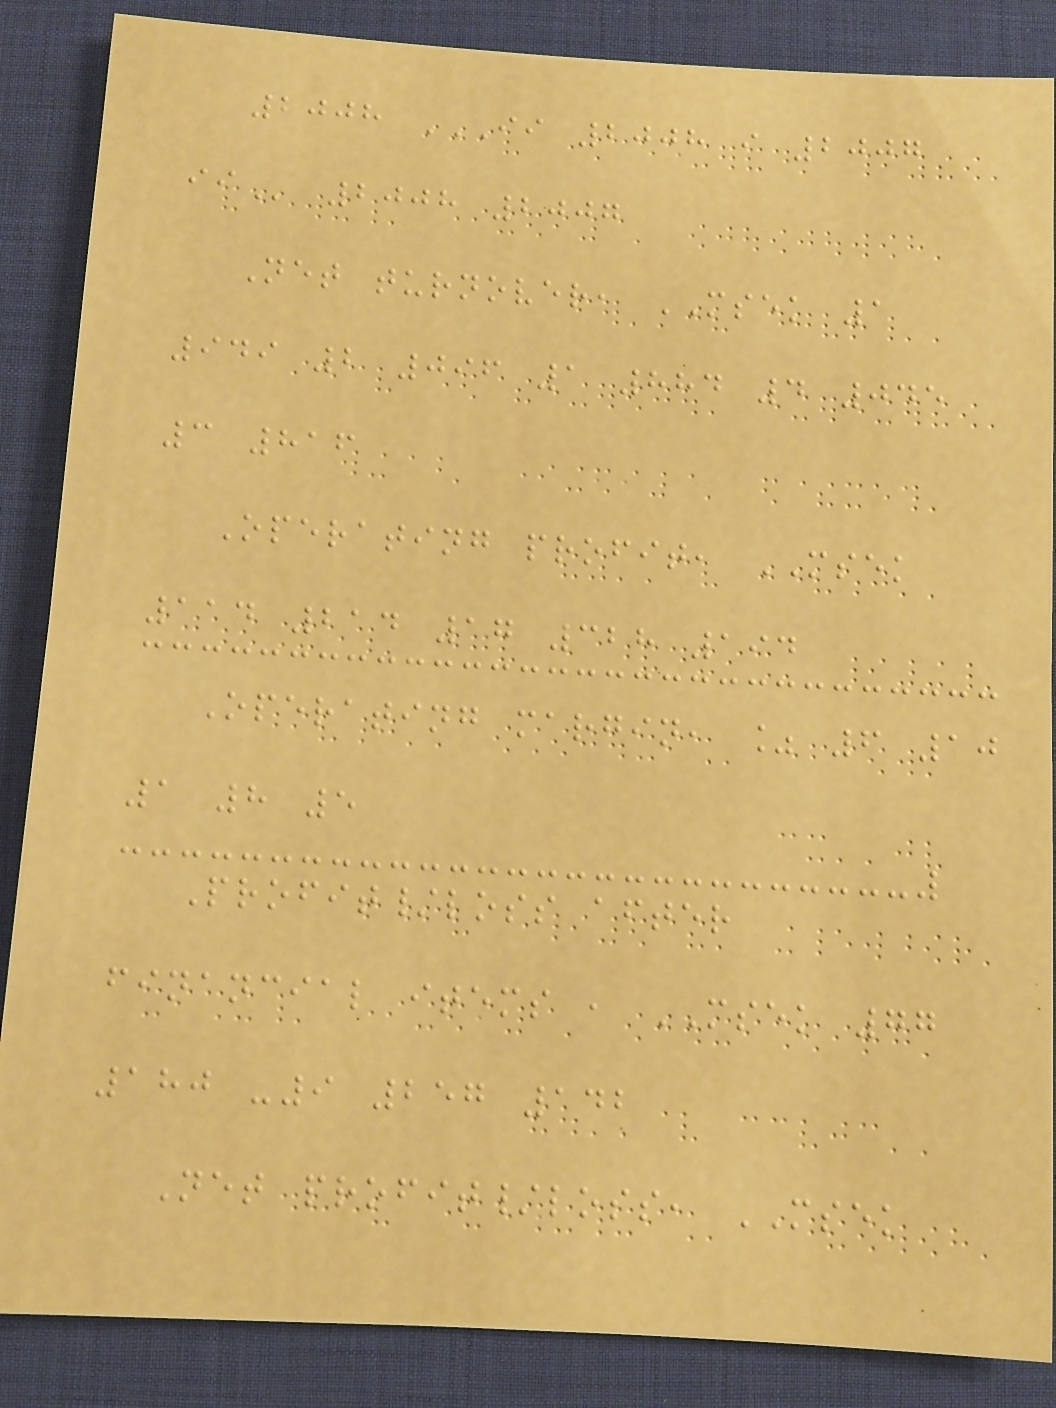2008 II 2008 I 2007
II 2008 2007
Net turnover, MSEK 1
949 2 096 1 884 4 045
3 816
Operating profit, MSEK
114 214 17 328 194
Operating margin, % 6 10
1 8 5
Profit/loss after
financial items , MSEK 77
180 -9 257 142
Net profit/loss, MSEK
